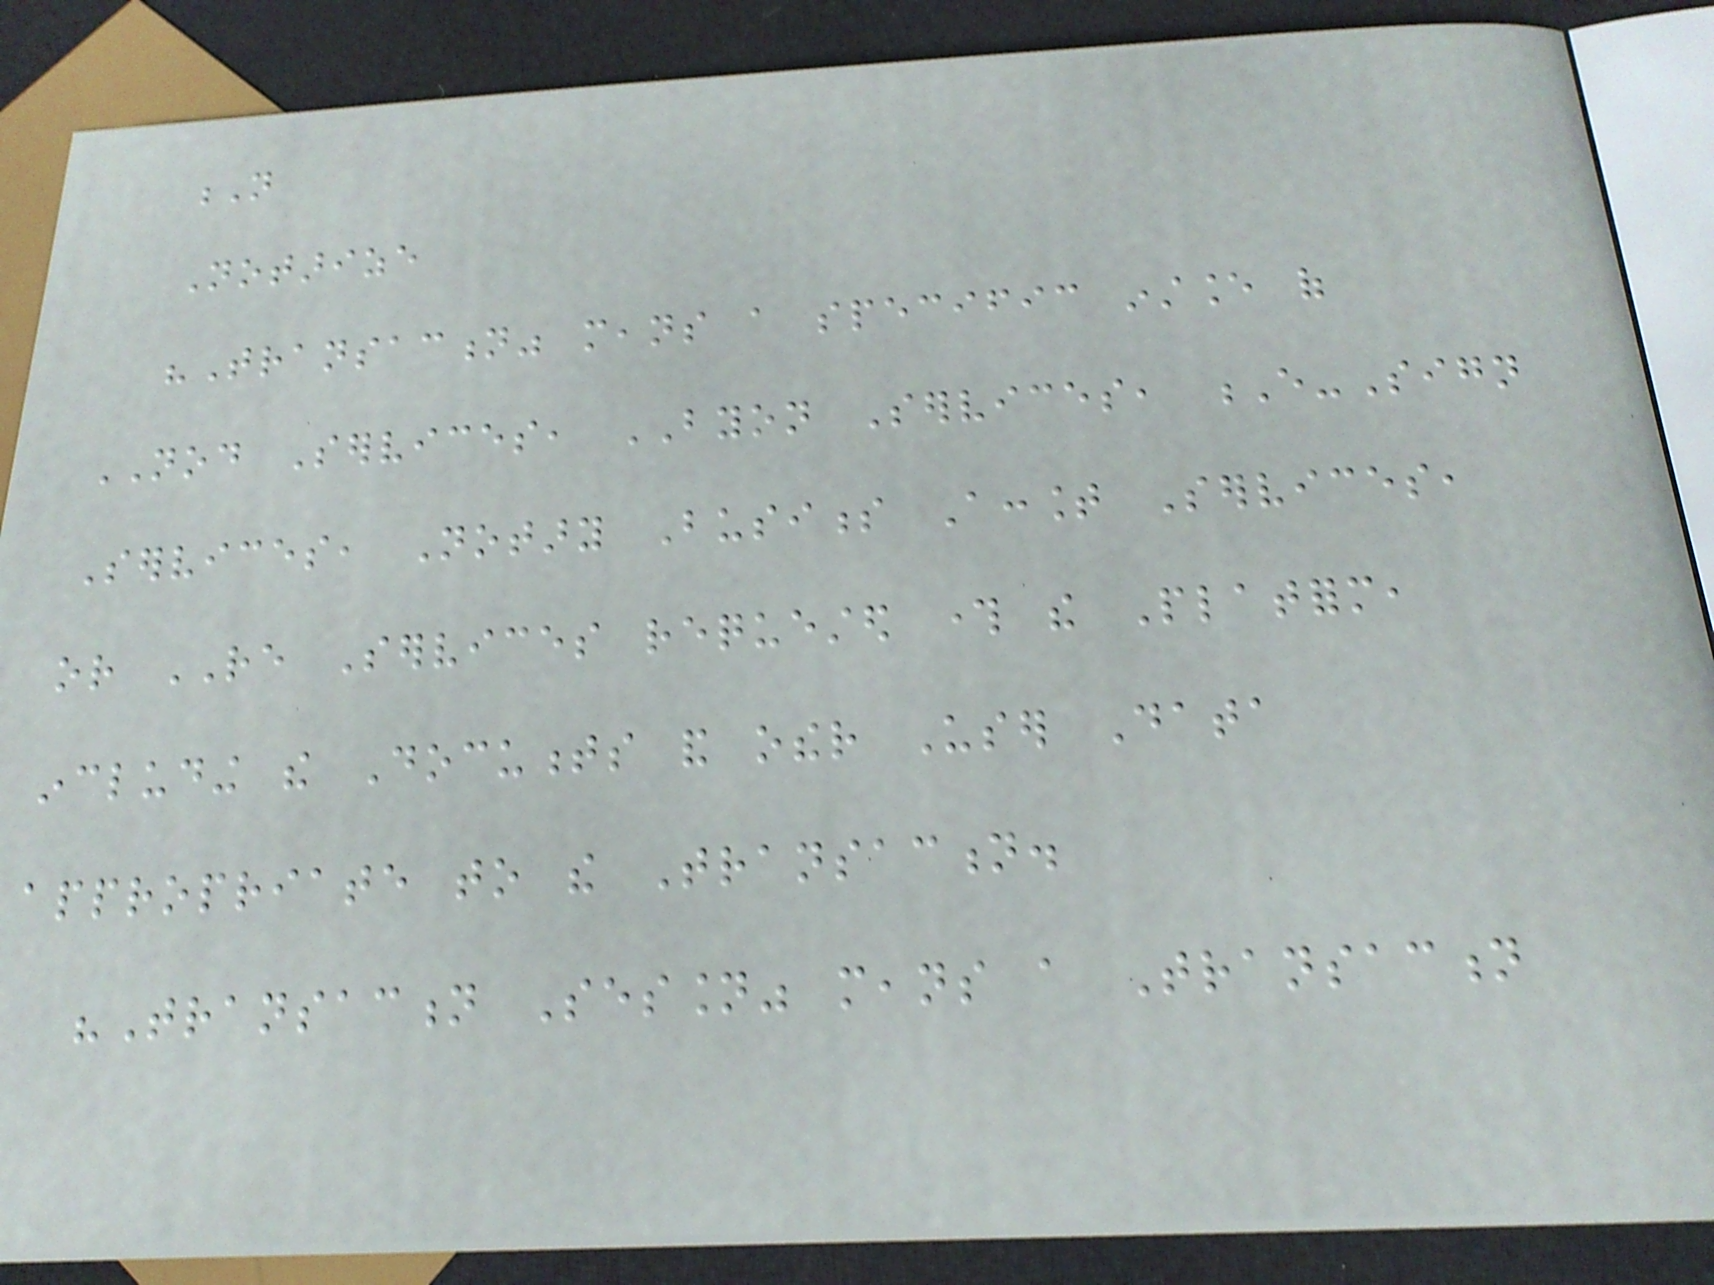N
Notarize
"Transaction" means a specific instance of
NOD Services, BYON Services, E-Sign
Services, Notary Business Account Services,
or RE Services requested through the Platform,
including the Documents and other User Data
appropriate to the Transaction.
"Transaction Session" means a Transaction
